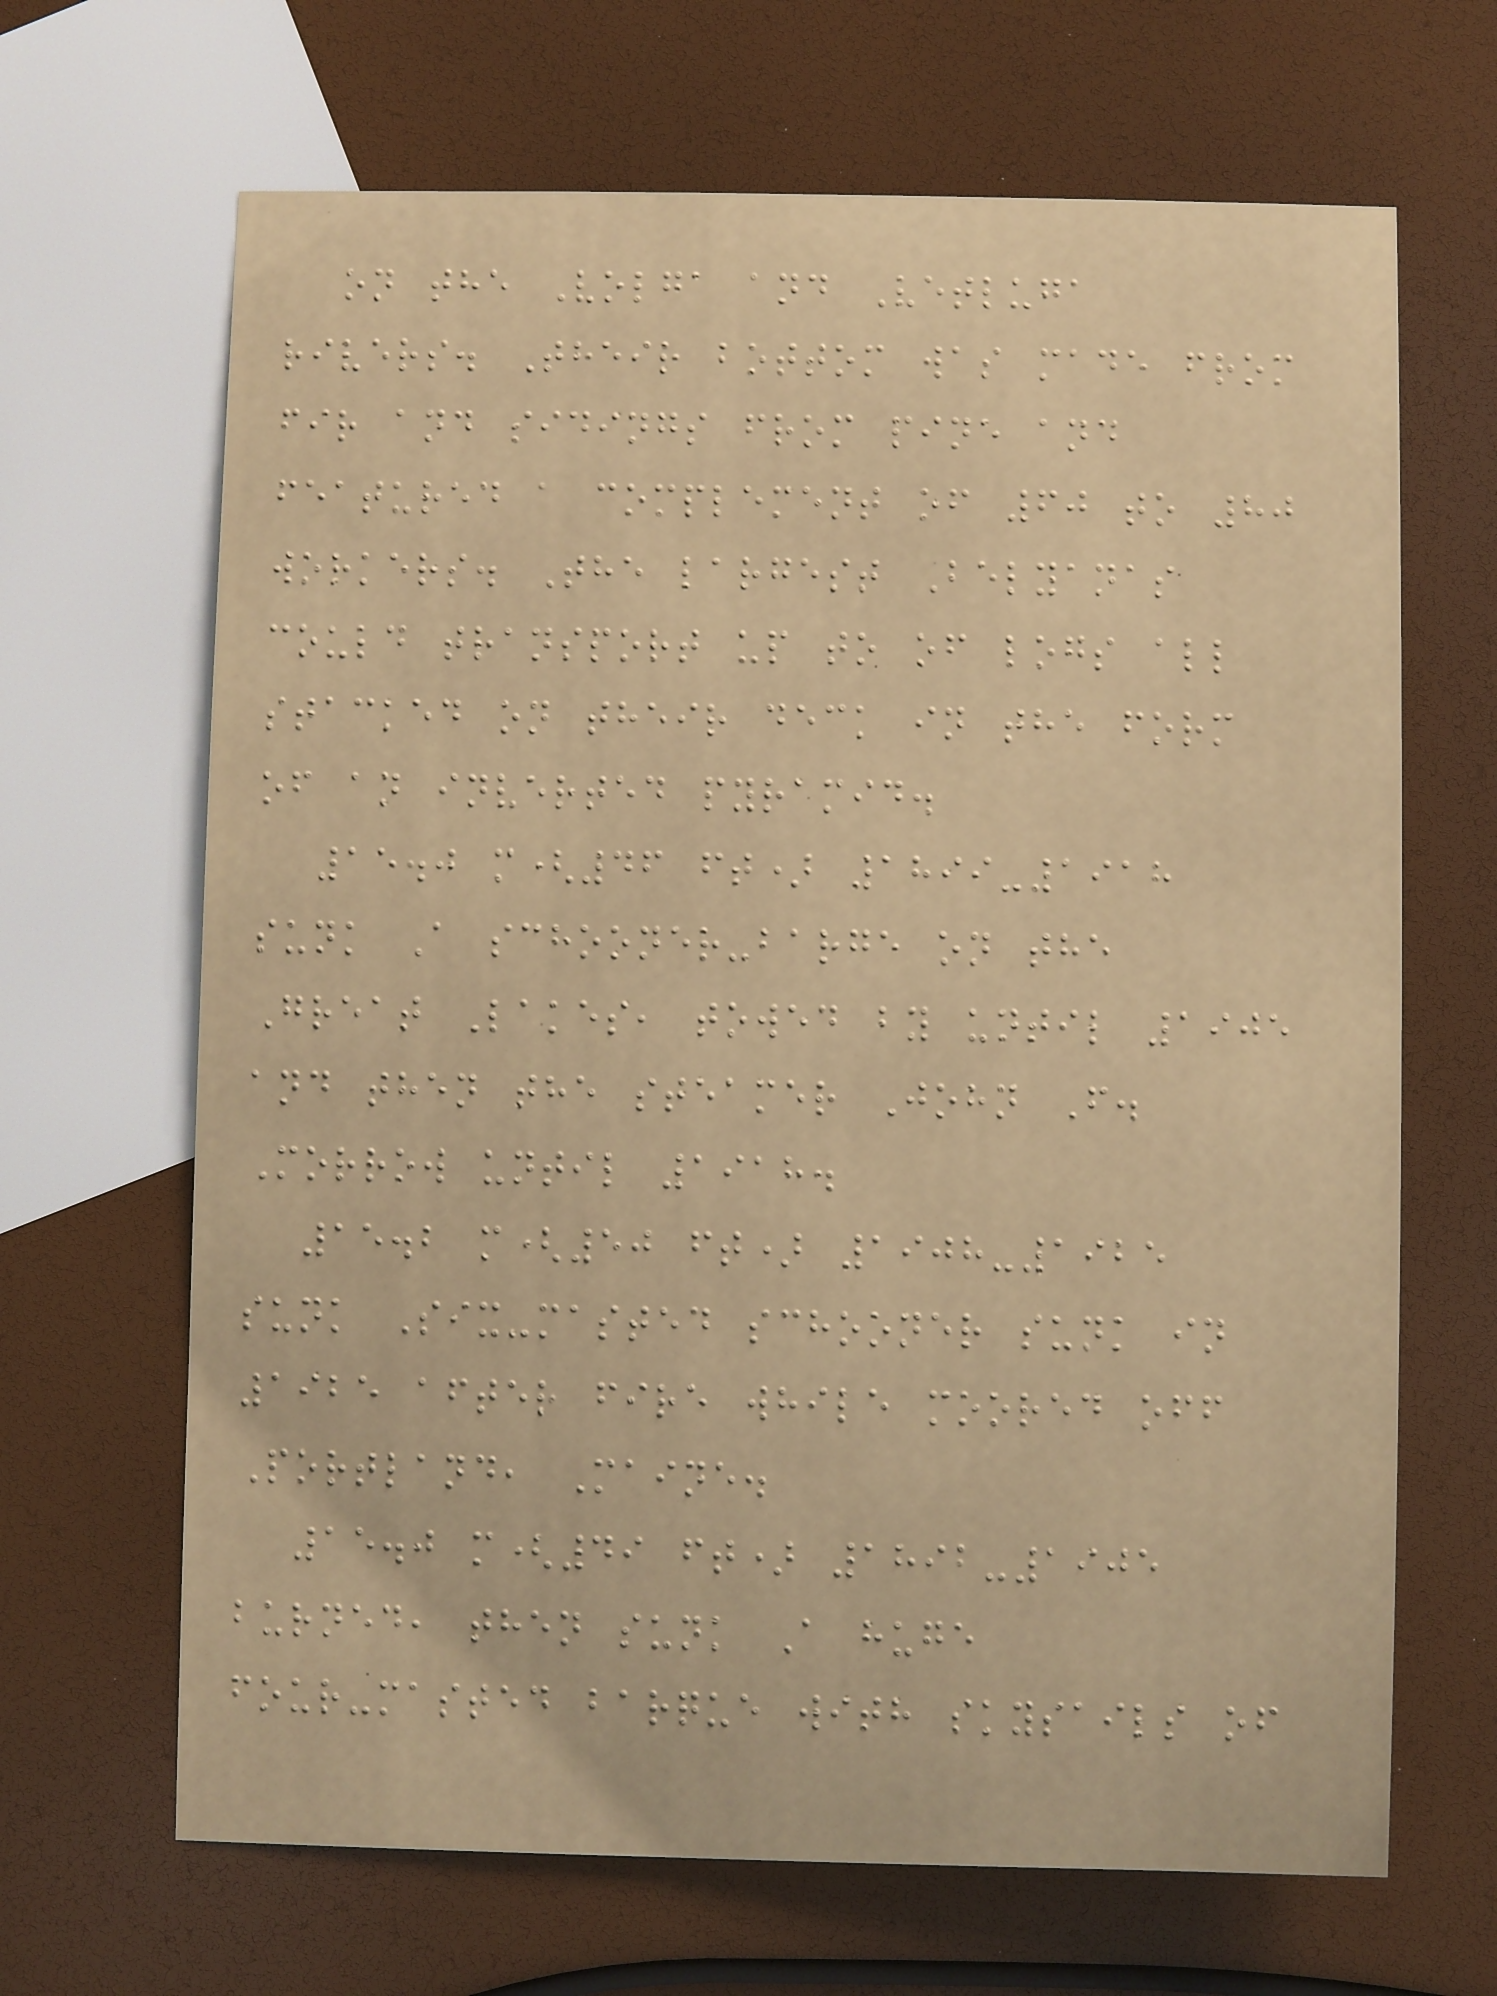on the Volga and Vetluga
rivers. Their bottom was made from
fir and sidings from pine and
featured a complement of 60 to 80
workers. The largest Belyanas
could transport up to of logs all
stacked on their deck in the form
of an inverted pyramid.
15.0 m(46 ft) 1899-1918
sunk A schooner-barge on the
Great Lakes, towed by until 1905
and then the steamer John F.
Morrow until 1918.
15.2 m(50 ft) 1908-1925
sunk Six-masted schooner sunk in
1925 after fire while moored off
Portland, Maine.
15.0 m(49 ft) 1892-1905
burned, then sunk A huge
four-masted barque with skysails of
